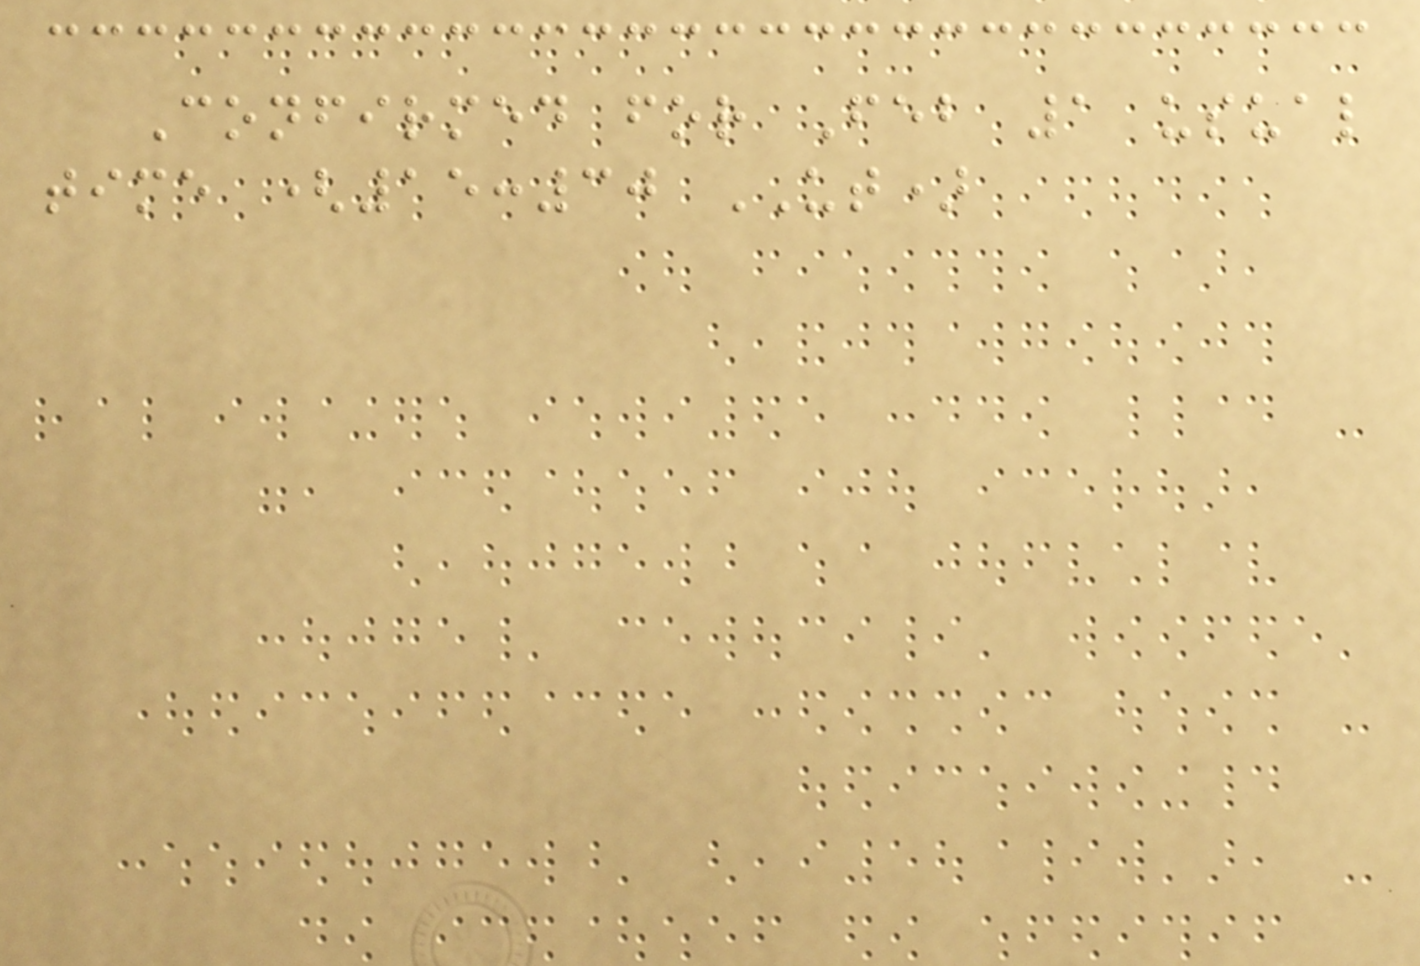Confirmed for Feb 1 usual
time (15:30 UT)
